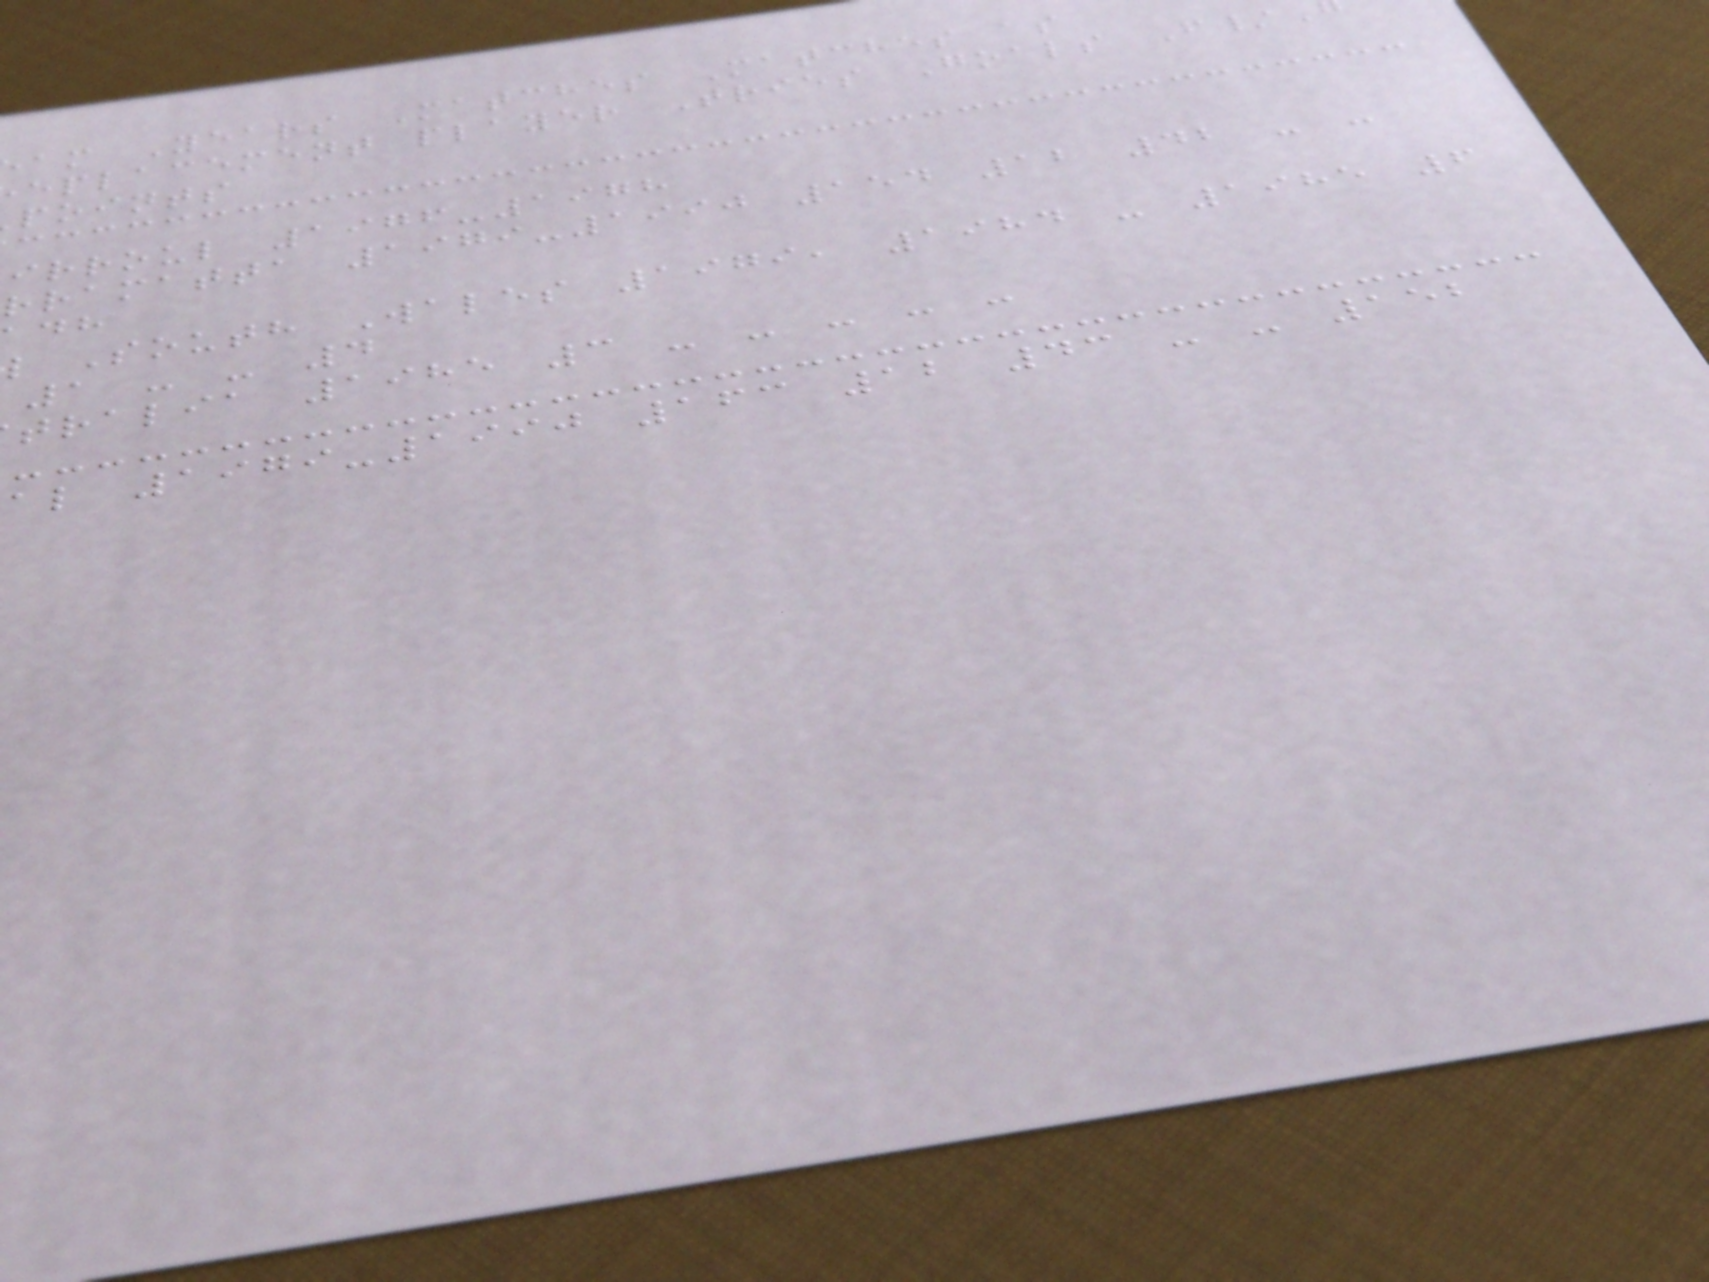am Years Matches Matches as
eplacement player Tries Goals F/
points
irroul 1976-1978
rramatta 1979-1990 154 12 42 - -
South Wales 1979, 1984 - 1985 6
1 - - 4
tralia 1985 3 - - - - -
al 1979-1990 163 12 43 - - 152
